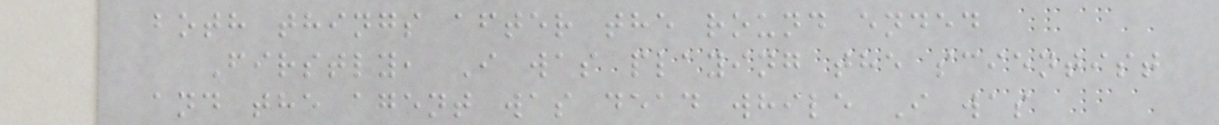both things after the round ended
Firstly, I was playing the scientist
and the agent was dead while I was
